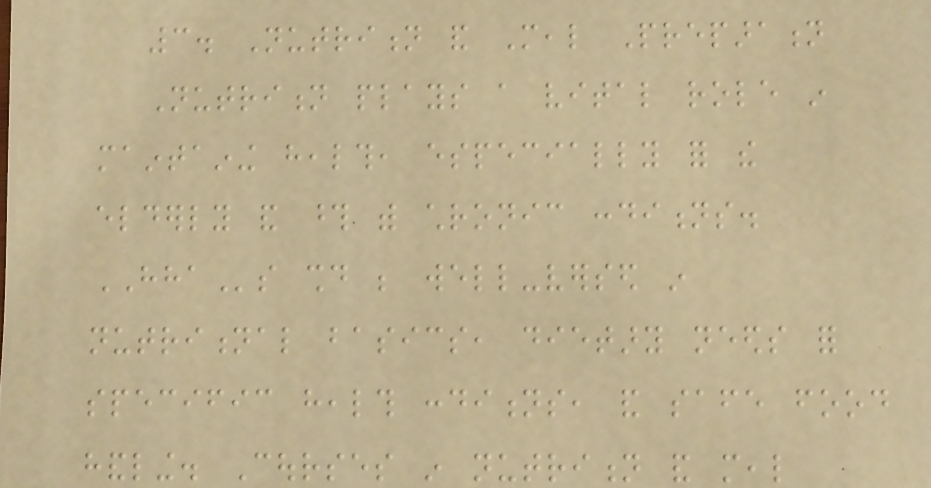3. Nutrition and Meal Preparation
Nutrition plays a vital role in
maintaining health, especially for the
elderly and those with chronic conditions.
HHAs should be well-versed in
nutritional basics, dietary needs for
specific health conditions, and safe food
handling. Courses in nutrition and meal
